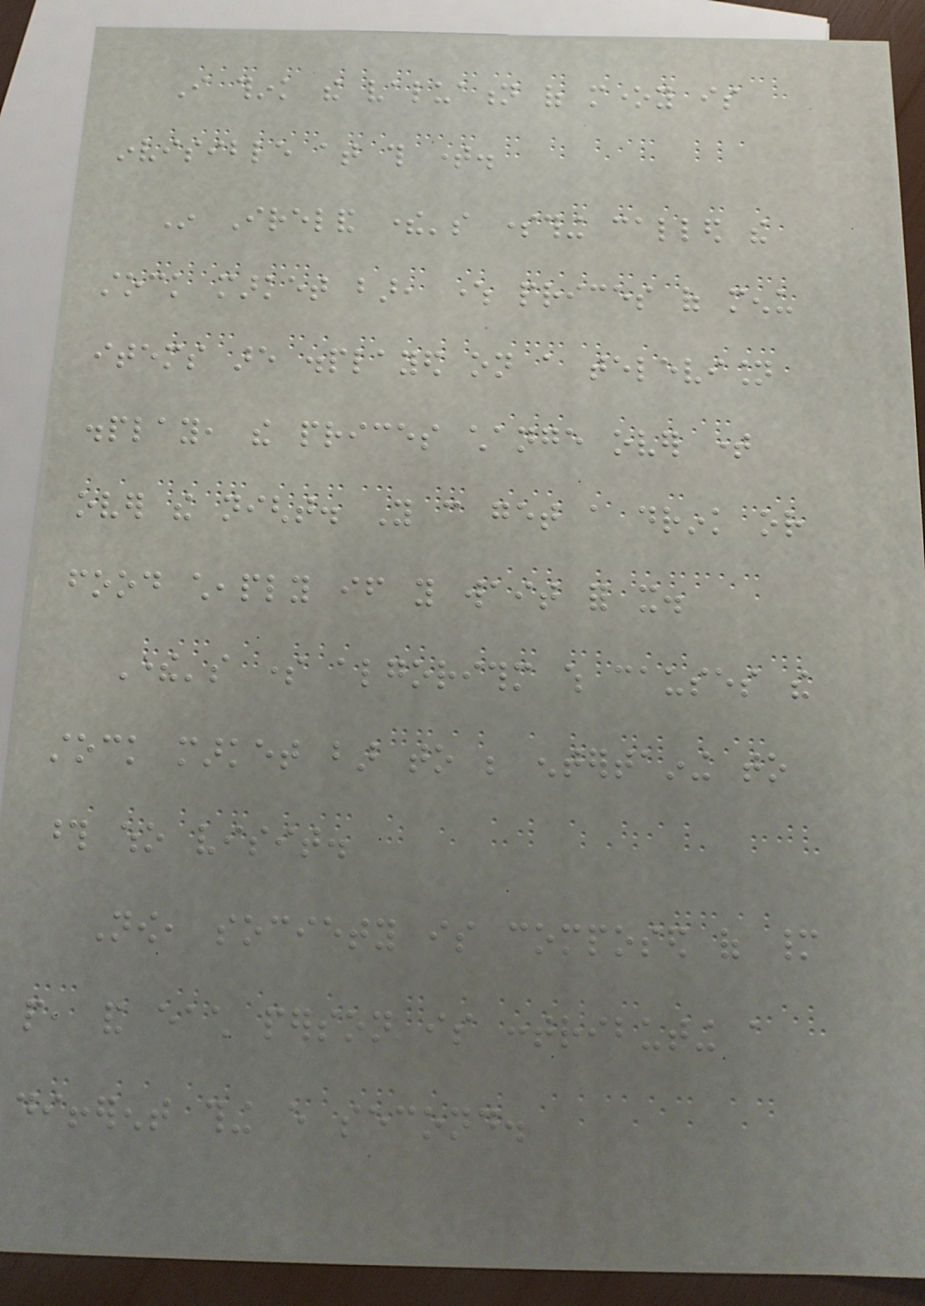I think the valuation of money is
invisible at this time.
In Ireland there's something called the
stock market bar, where prices of menu
items are displayed on a television
display, the prices change over time
over the night. You can get a drink or
food cheaply if you wait for it.
There's some algorithm which causes the
stock market bar to be entertaining to
those who visit.
Now, society is composed of many
people, and each person is contributing a
different thing every second.
